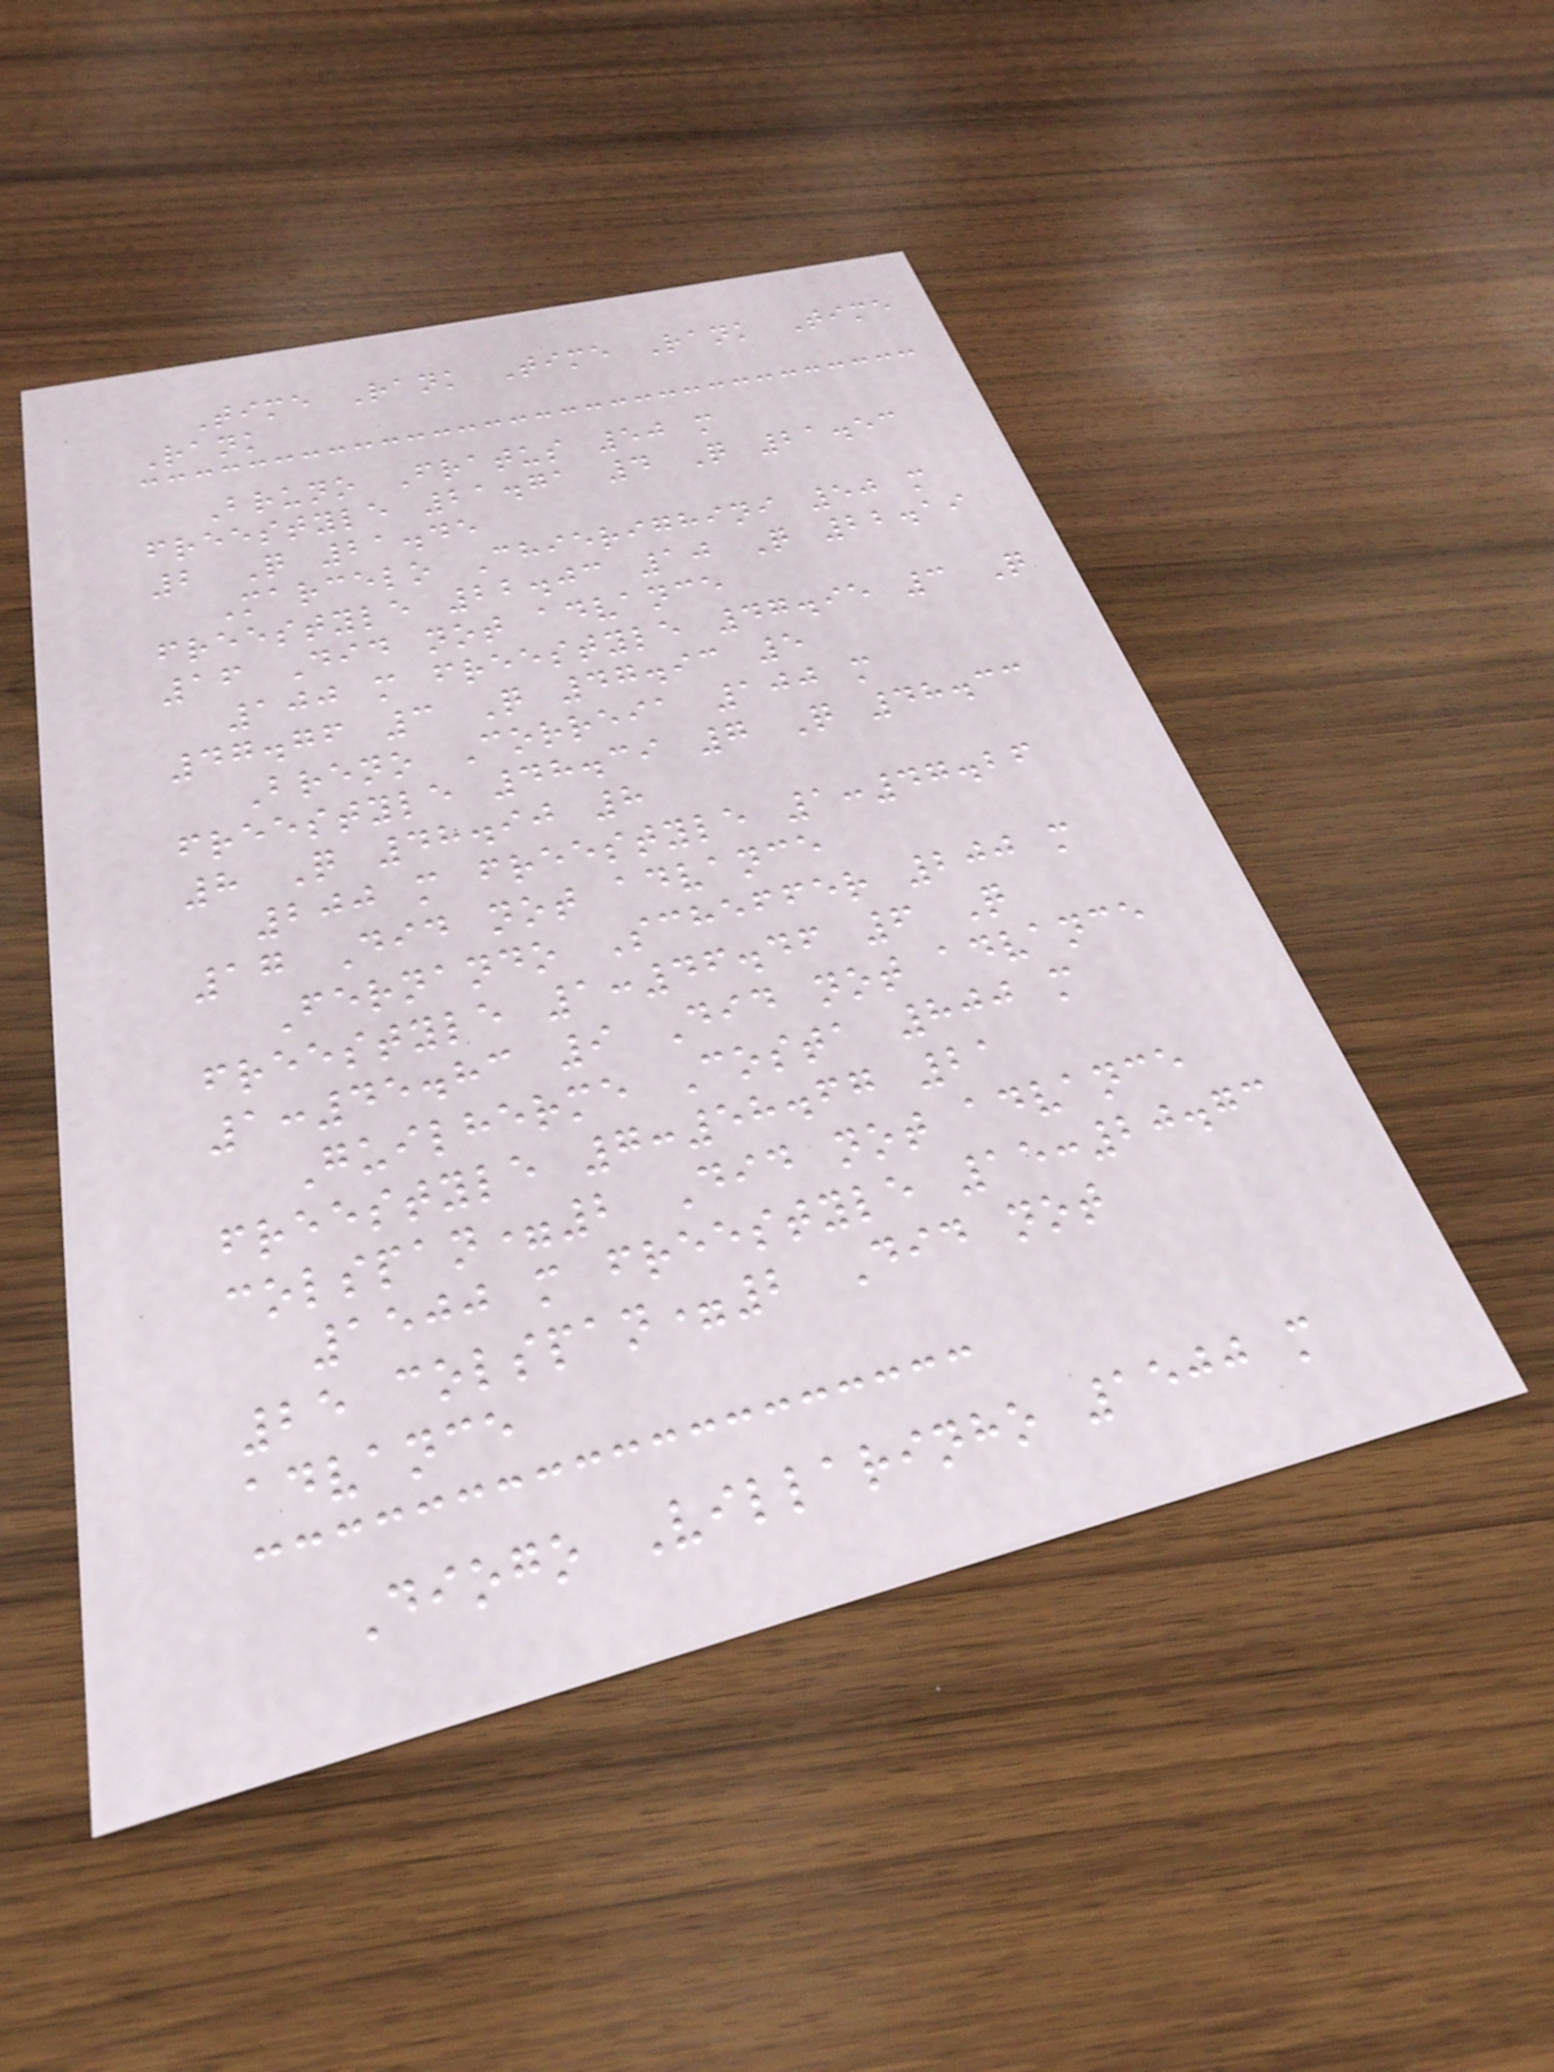Time Rank Time Rank Time
Rank
Bruno Fratus 50 m
freestyle 21.71 4 Q 21.53
2 Q 21.45
Marcelo Chierighini 50 m
freestyle 22.03 10 Q 22.19
16 Did not advance
100 m freestyle 47.95 3 Q
47.76 3 Q 47.93 5
Breno Correia 100 m
freestyle 48.39 7 Q 48.33
8 Q 48.90 8
200 m freestyle 1:47.26
17 Did not advance
Fernando Scheffer 200 m
freestyle 1:46.46 6 Q
1:45.83 9 Did not advance
Guilherme Costa 800 m
freestyle 7:58.67 21
colspan=2 Did not advance
1500 m freestyle 15:20.73
25 colspan=2 Did not
advance
Diogo Villarinho 1500 m
